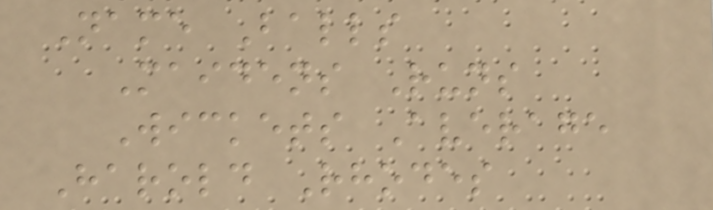Name Balls
Maidens Runs
Wickets Average
Harold Rhodes
